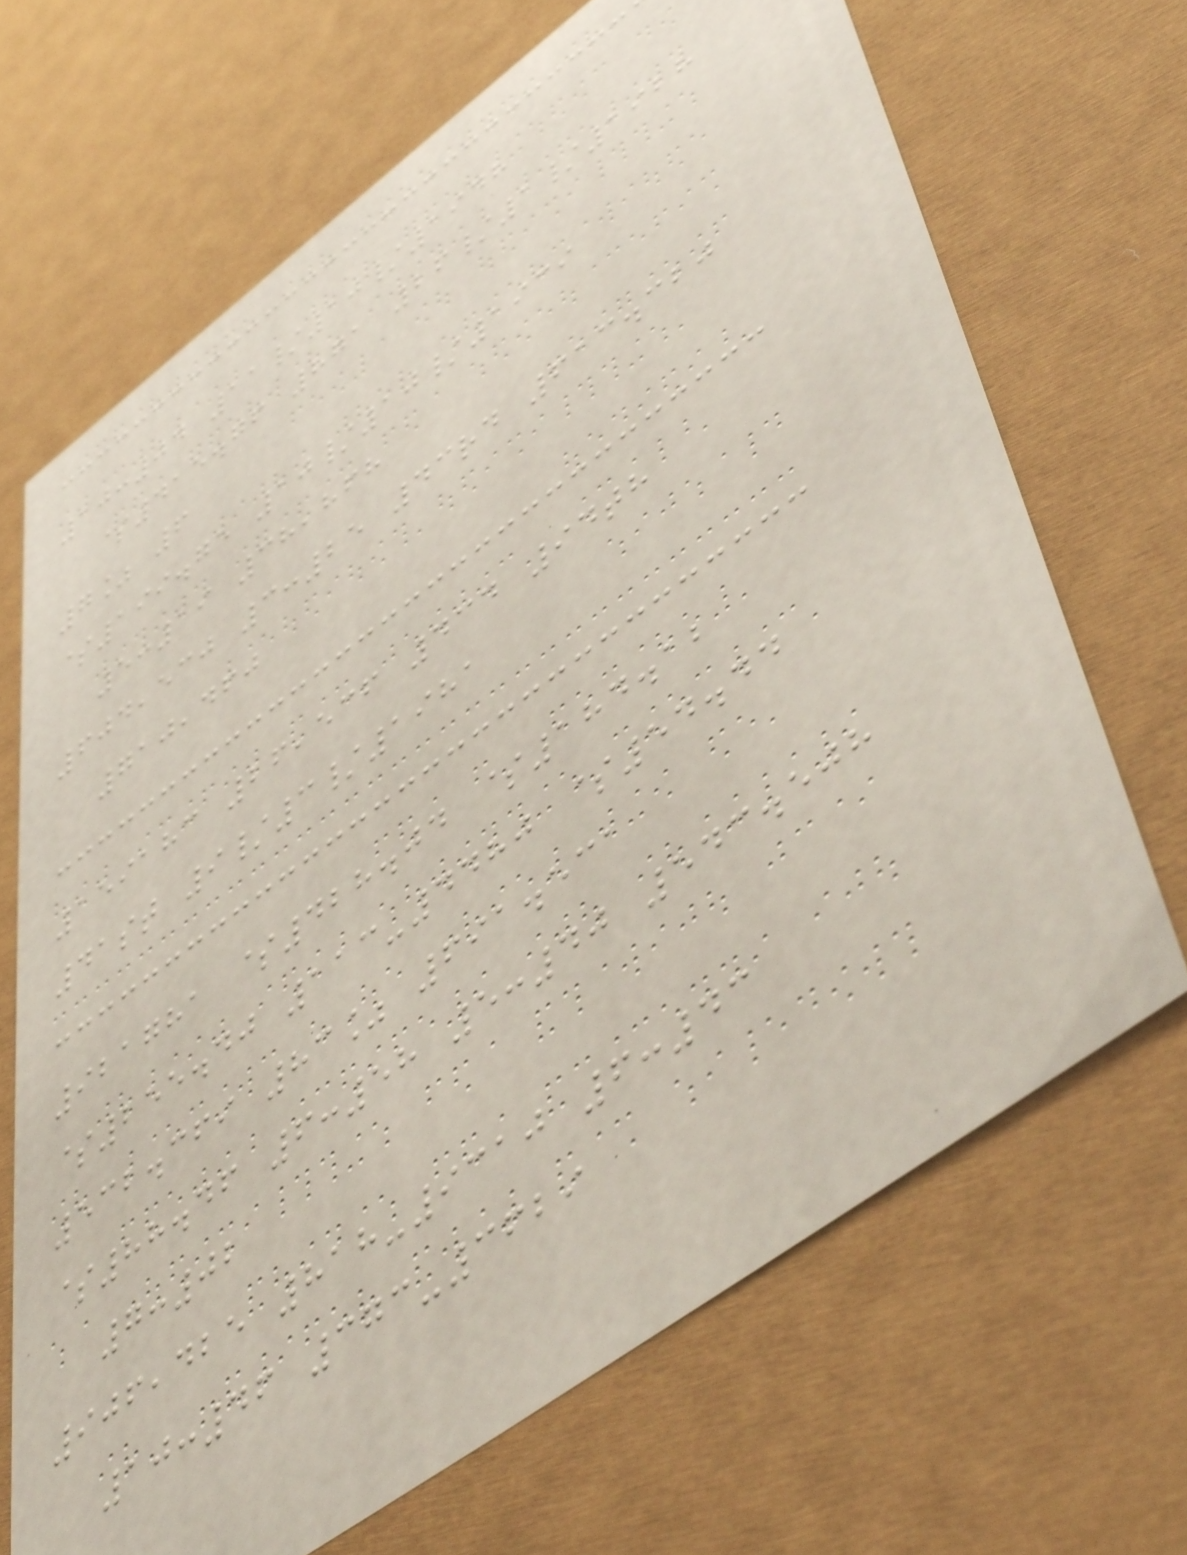10:04 11/10/1948
$415.76 871 26/1/1928
7% 6
$199.75 10/10/1939
5:19 38,868
604,530 3:25 43rd 613.320
710,460
159183 26,536 434 94th
41st 9/3/1981
921781 $428.04 $184.12
$255.40 113-4480 $54.44
532.369 83% 691.531
$88.46 6:58 5:40 543.508
7:02
906,425 818-9310 6:43
10:46 373-3629
